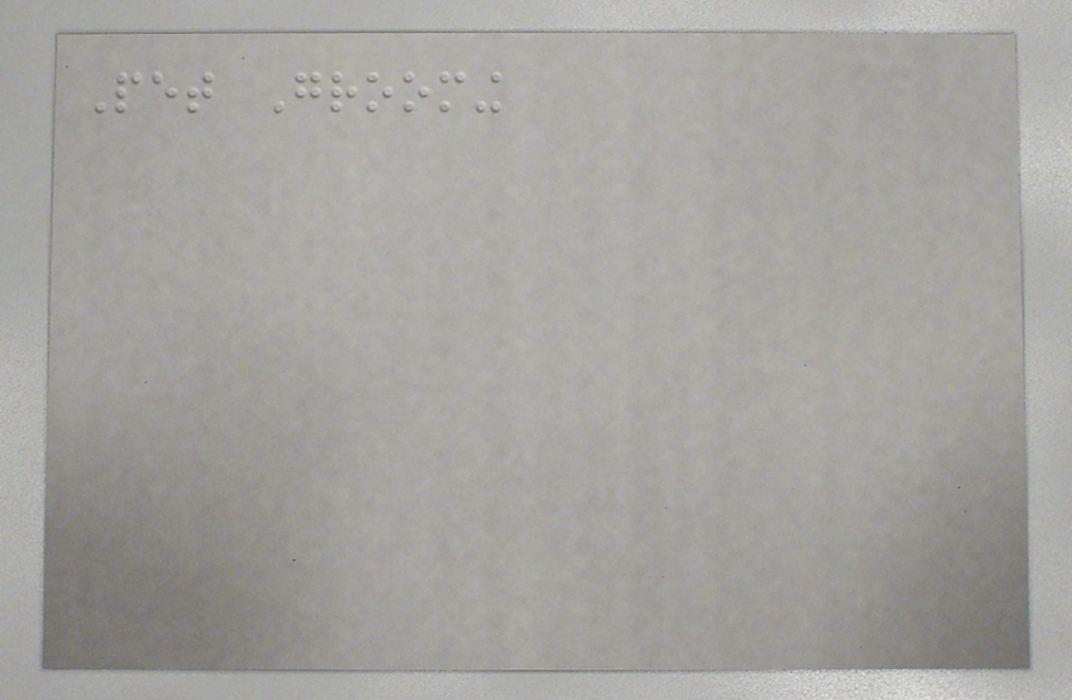Pet Grooming
